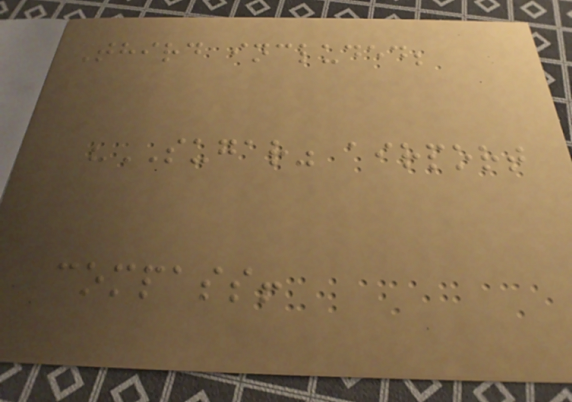Third included;
"SUGAR" airport
compass!
